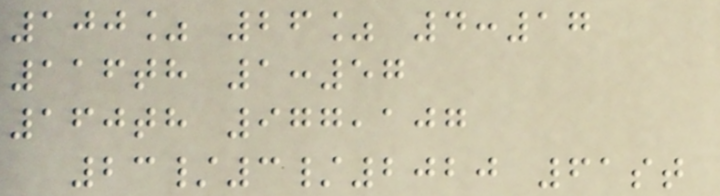100% 26% 4:17
116th 1:57
160th 977,107
23/3/2020 61st
